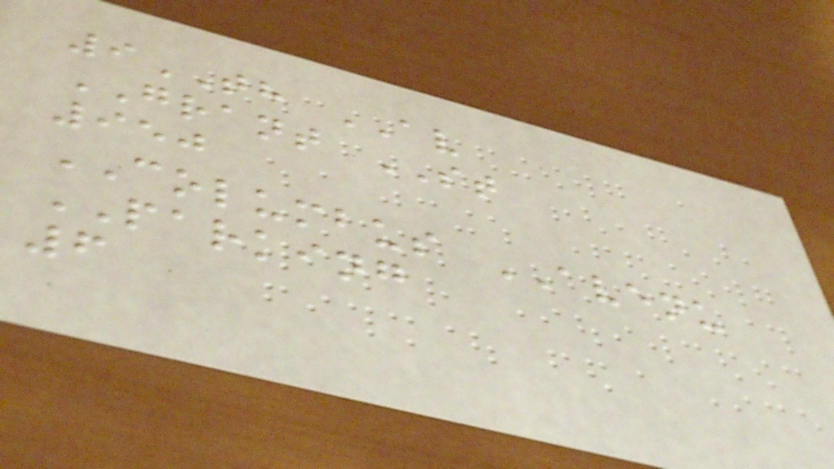9TH AV
GRANT ST
950
COLUMBUS AVENU
PARKING
6
